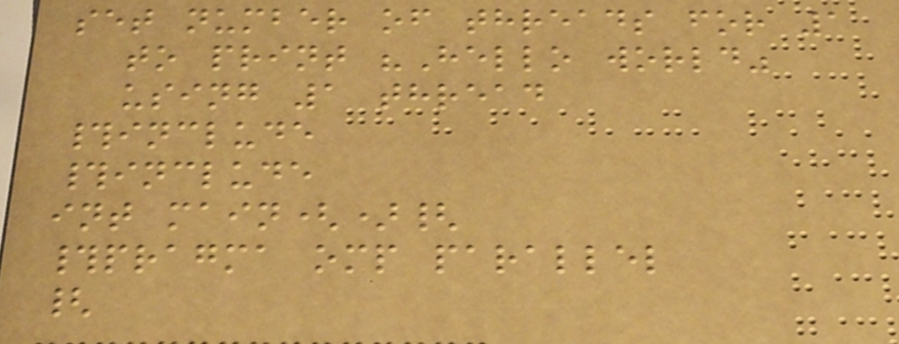set number of threads for 1
to print "Hello world"
using 1 thread
#include
#include
int main(){
#pragma omp parallel
{
